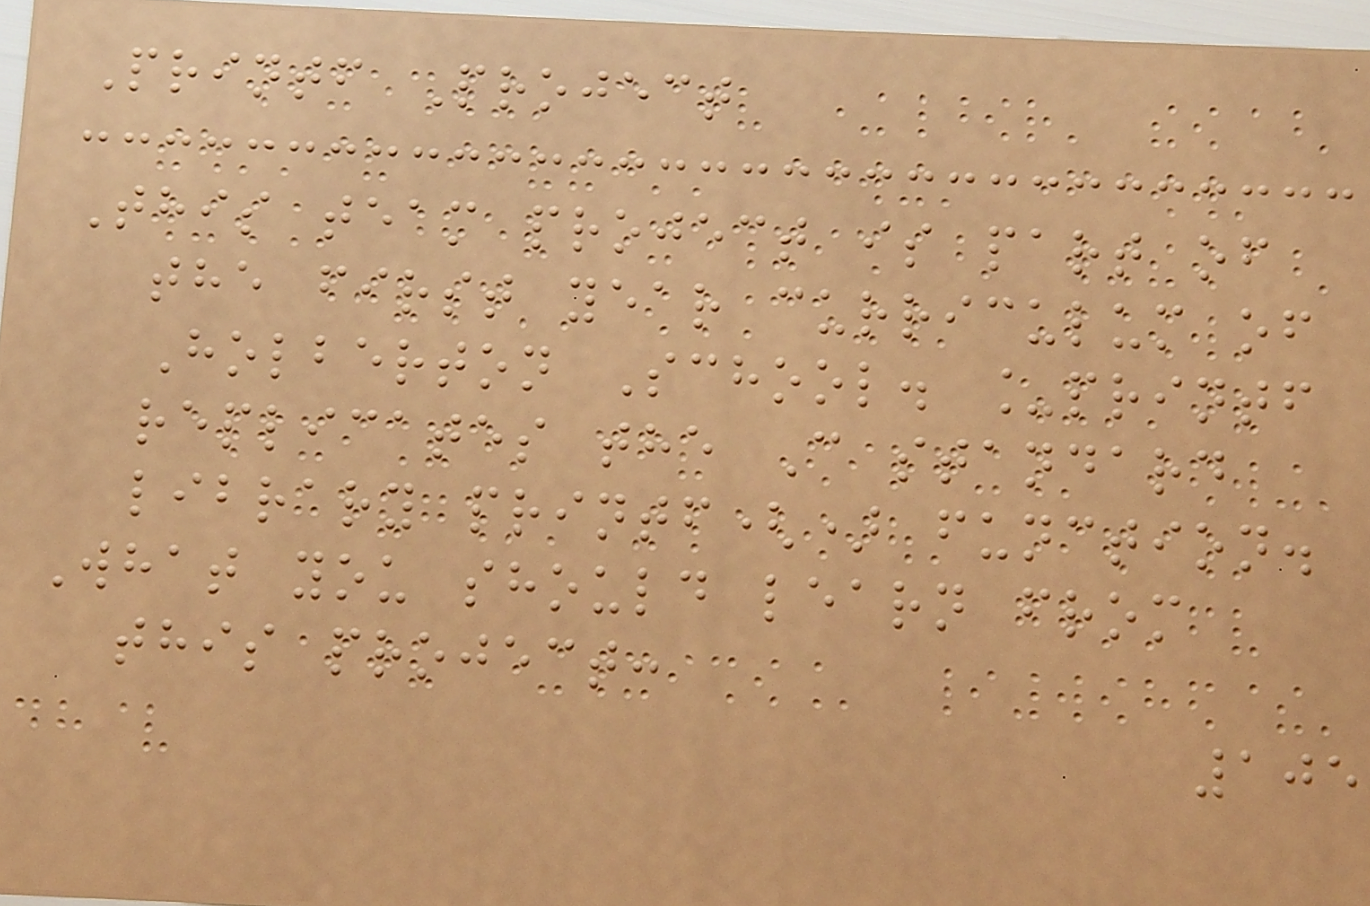Printf Project
This team project is part of
the first year curriculum of
Holberton School. _printf
replicates the C standard
library printf() function.
What you should learn from
this project:
105
